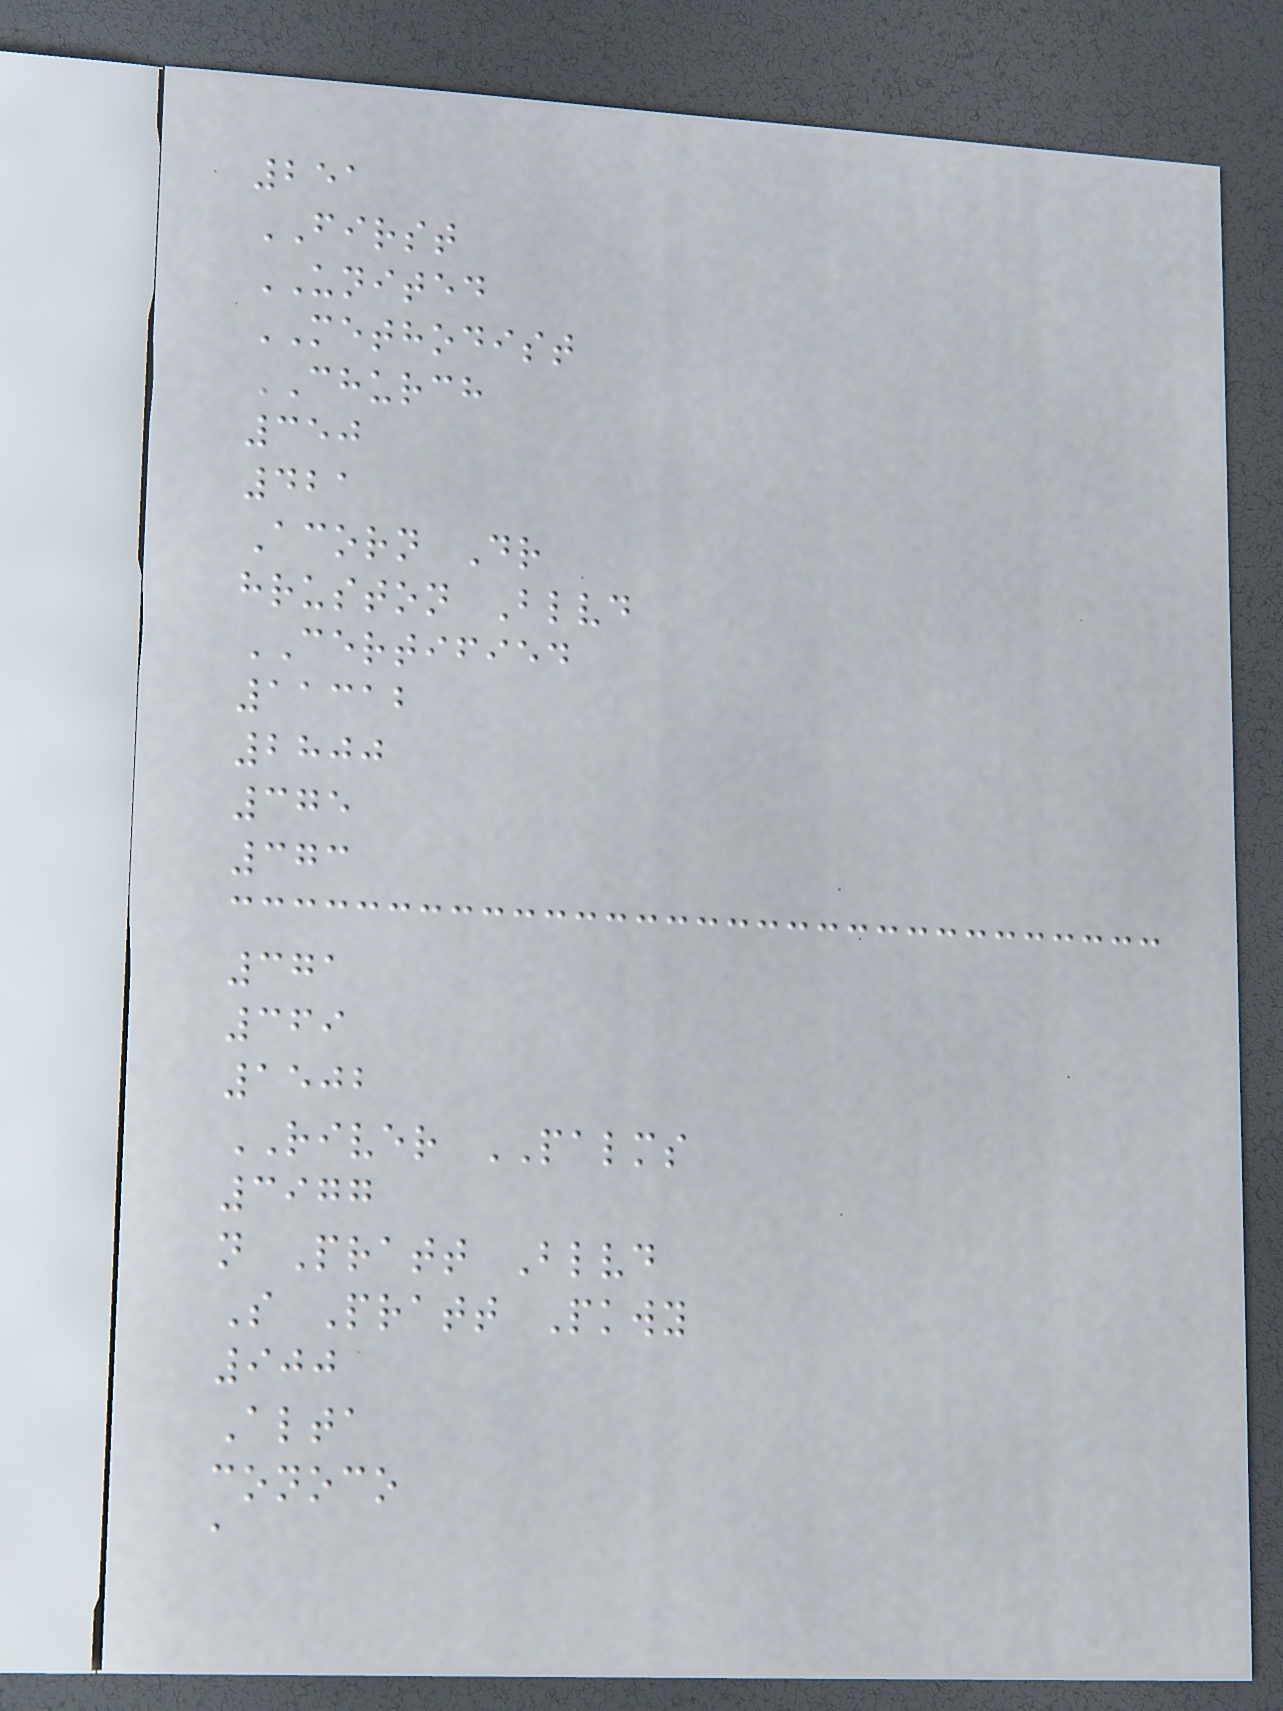251
FIRST
UNITED
METHODIST
CHURCH
350
421
Acorn Dr
hruston Blvd
CERTIFIED
11312
2800
375
373
371
369
1502
RIVER PALMS
3977
n Pratt Blvd
S Pratt Pkwy
900
Alta
conoco
a
